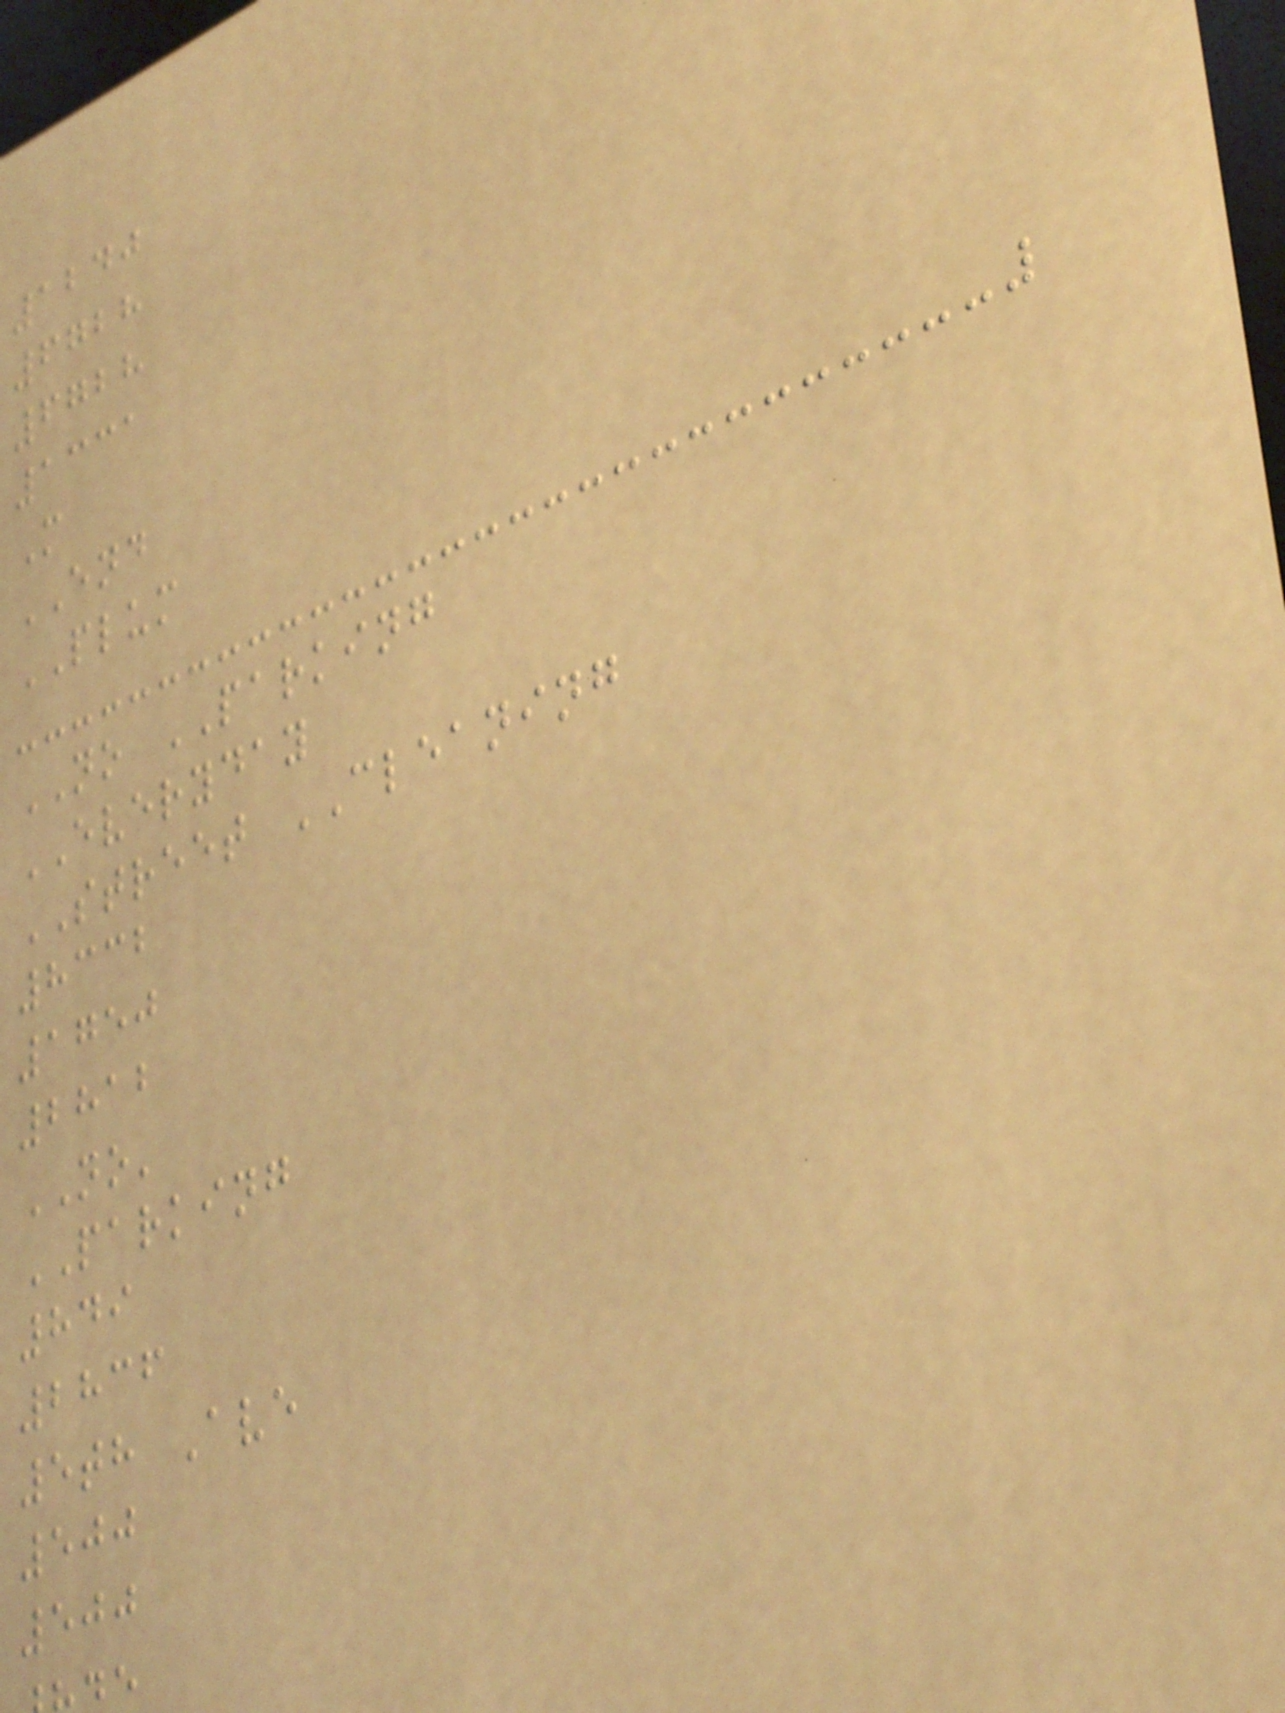1240
6728
6728
1331
M
END
PLUM
NO PARKING
EVERYDAY
STREET CLEANING
8332
1750
2812
NO'
PARKING
849
2836
5th Ave
500
500
